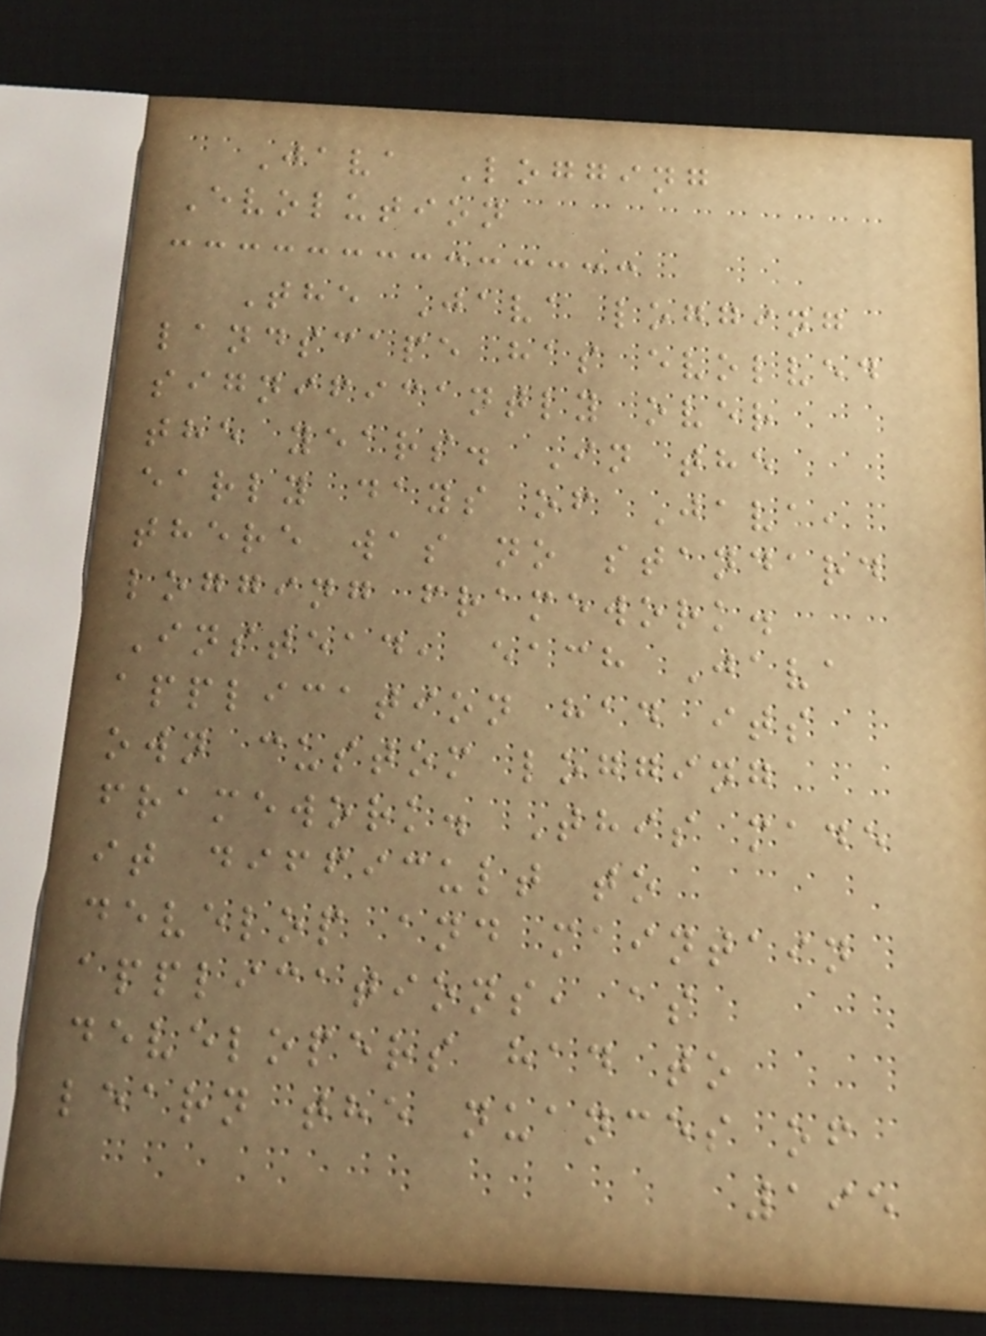Java Logging
Evolution
The Java logging
landscape has evolved
significantly over
the years. In the
early days of Java,
there was no standard
logging framework.
Instead, each Java
application had its
own custom logging
framework. This made
it difficult to
develop and maintain
applications, as
developers had to
learn the nuances of
195
